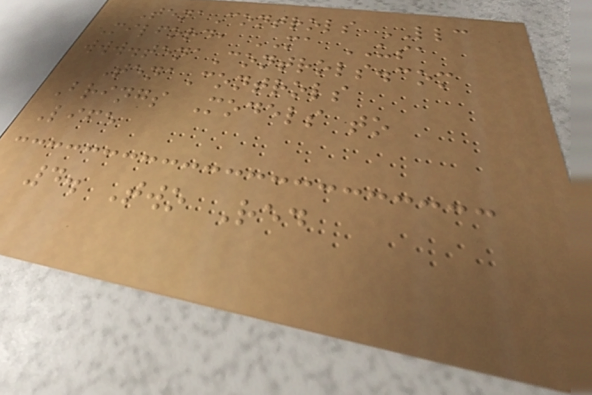TenaControls LLC
Milford, MA USA
www.tenaControls.com
TenaControls
Brings Models to
Life
4. Two Red
